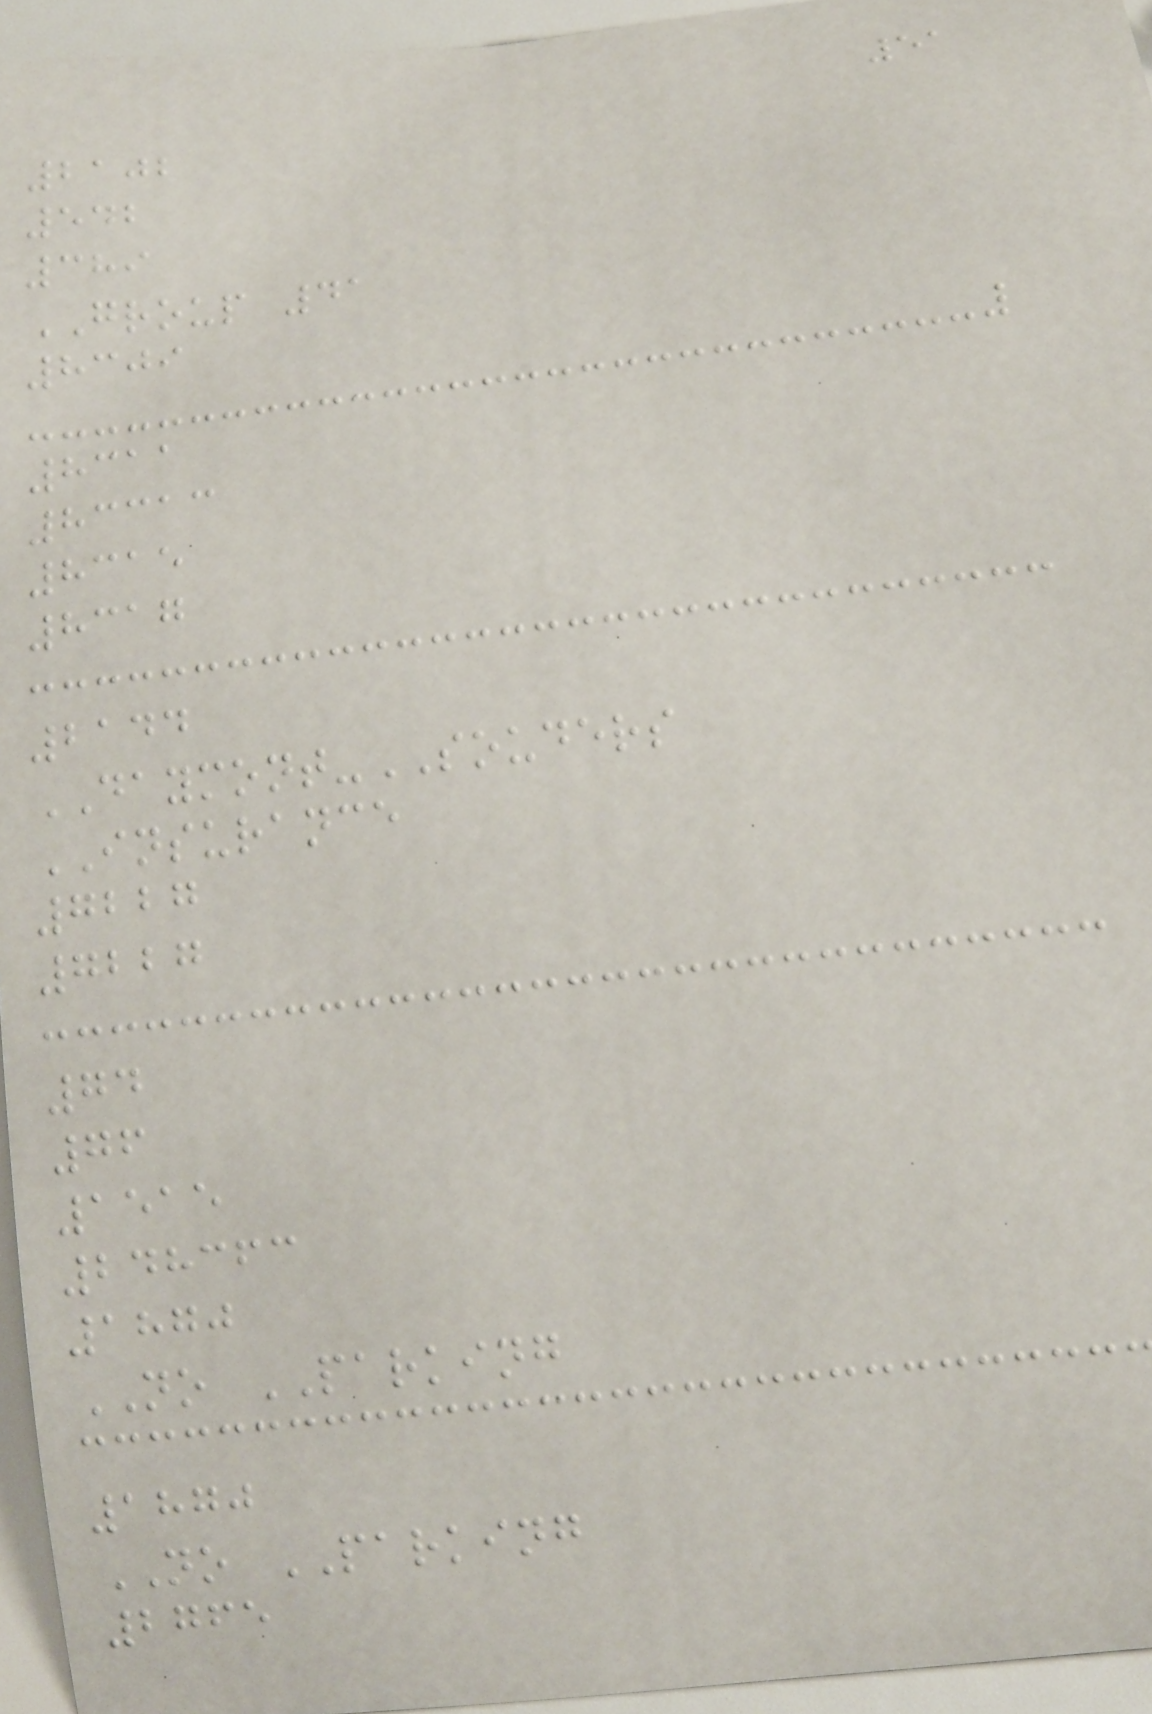51
2102
542
389
GROUP 41
8309
8311
83313
8315
8317
2144
DAYMONT-SOUDERS
INSURANCE
7227
7227
74
76
1515
248363
1870
NO PARKING
1870
NO PARKING
2765
